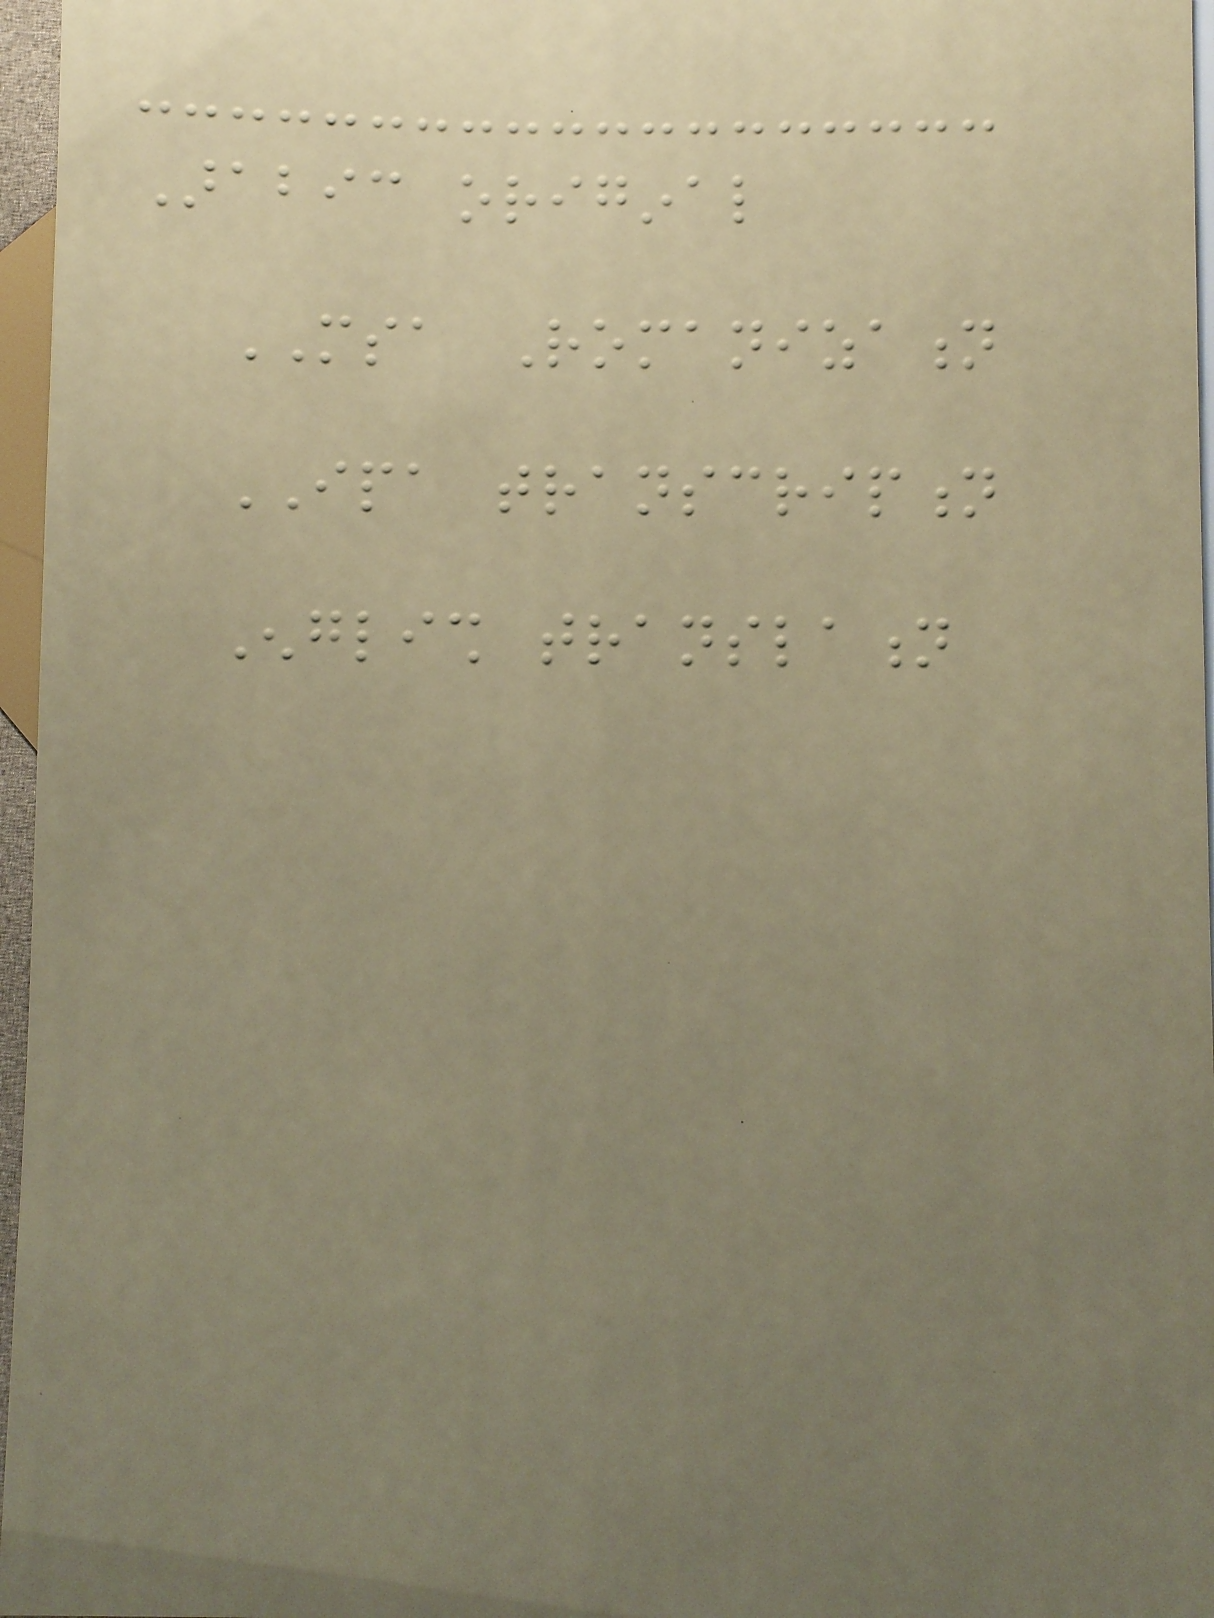Arabic original
MSA Romanization
IPA transcription
English translation
